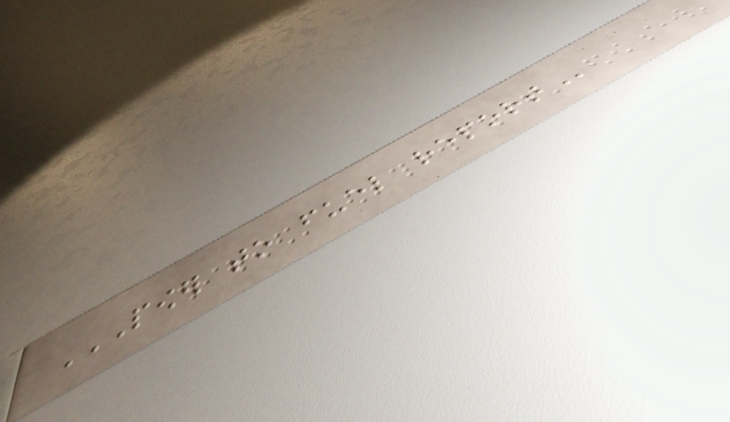POWER TO FUEL REPORT
